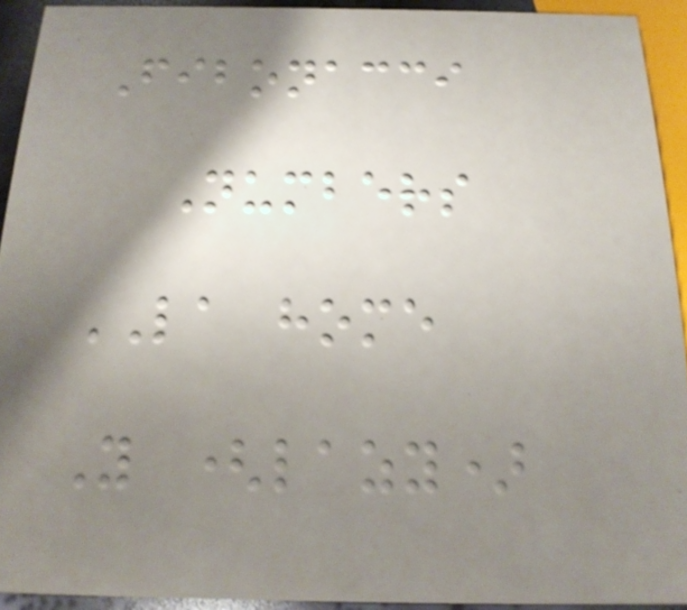Fibonacci
Numbers
LA home
Y (lazy)
